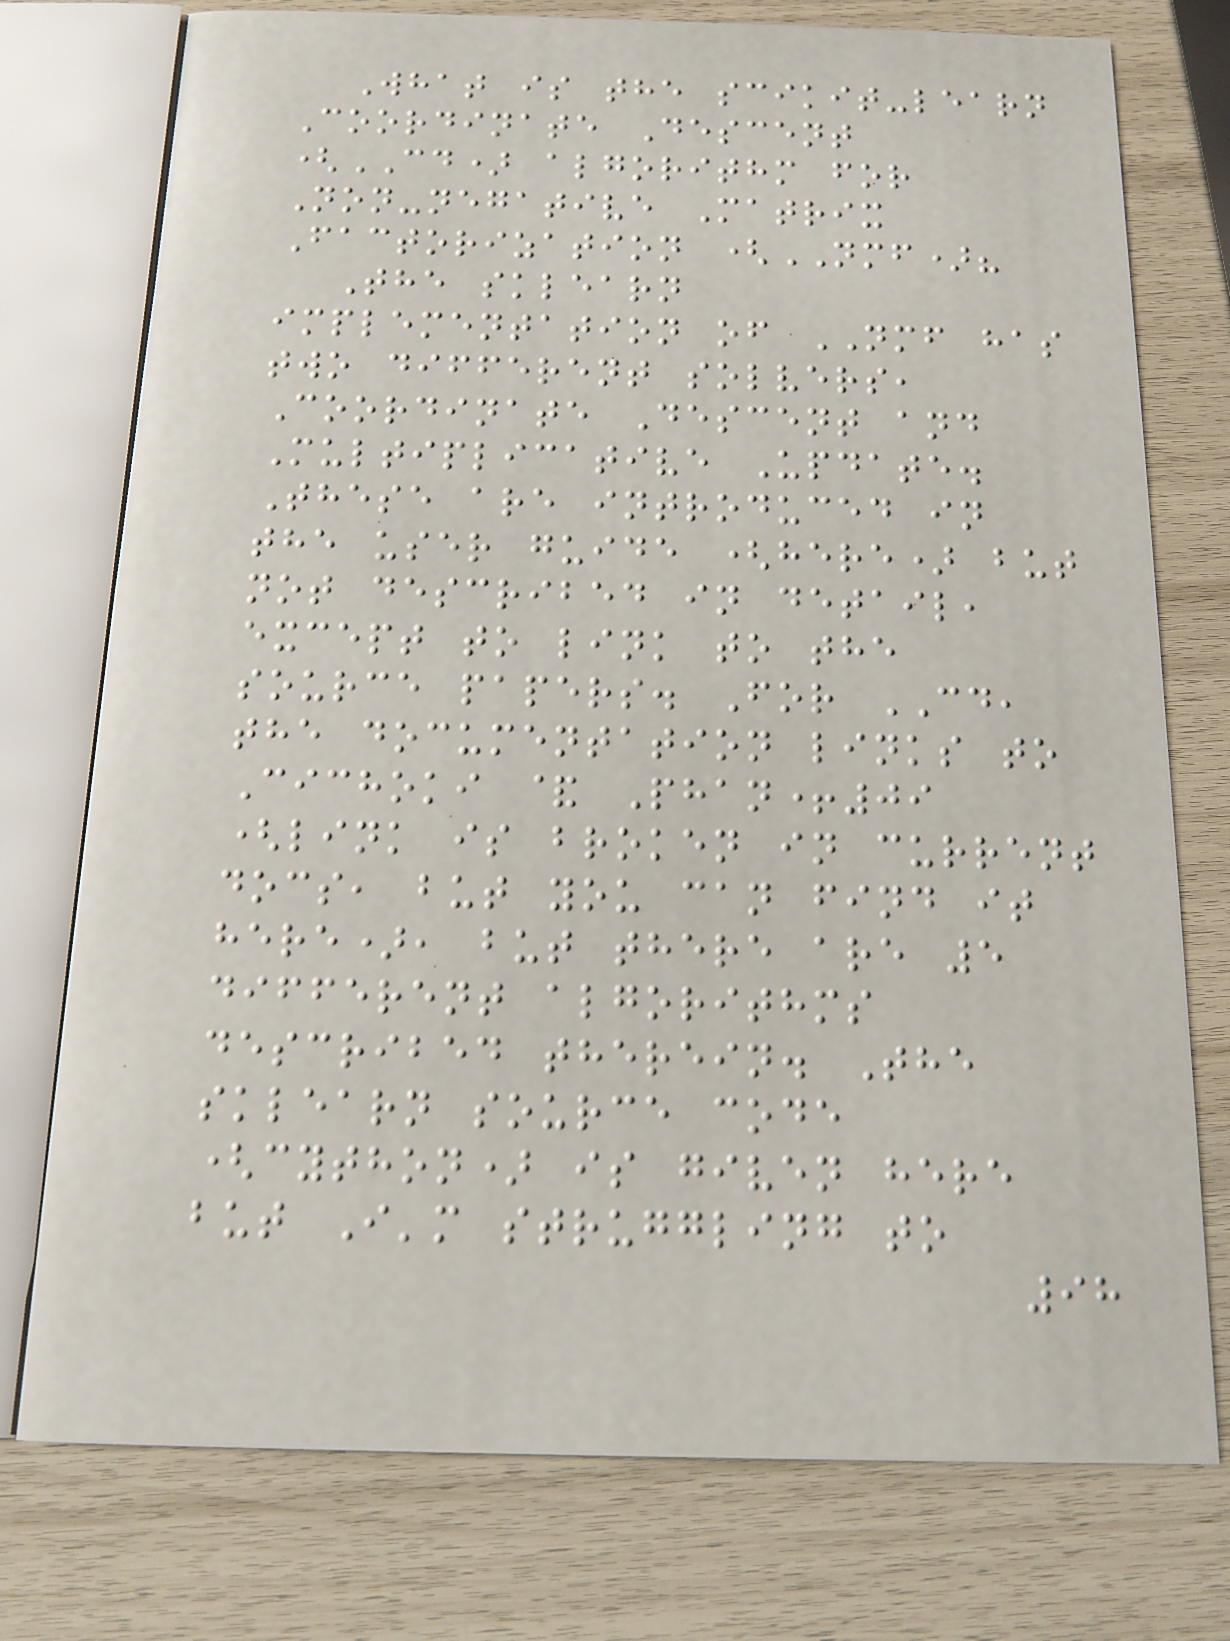What is the scikit-learn
Coordinate Descent
(CD) algorithm for
Non-negative Matrix
Factorization (NMF)?
The sklearn
implementation of NMF has
two different solvers,
Coordinate Descent and
Multiplicative Update.
These are introduced in
the user guide (here) but
not described in detail,
except to link to the
source papers. For CD,
the documentation links to
Cichoki & Phan+09
(link is broken in current
docs, but you can find it
here), but there are 5
different algorithms
described therein. The
sklearn source code
(cython) is given here
but I'm struggling to
98
